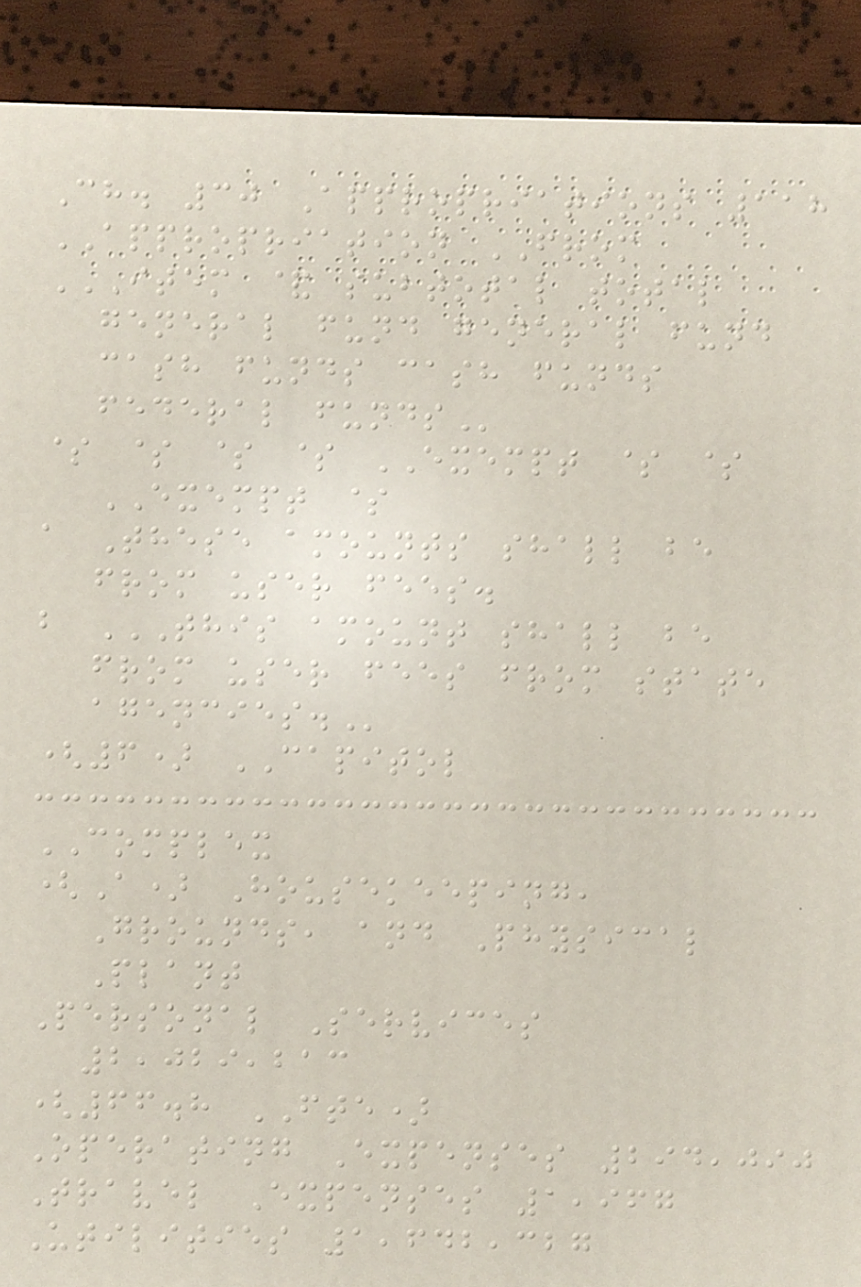Ch. 30 Appropriations 118
APPROPRIATION FROM
ITEM & SUBTOTAL TOTAL
GENERAL FUND GENERAL FUND
CASH FUNDS CASH FUNDS
FEDERAL FUNDS
$ $ $ $ EXEMPT $ $
EXEMPT $
a These amounts shall be
from user fees.
b THIS AMOUNT SHALL BE
FROM USER FEES FROM STATE
AGENCIES.
(6) CAPITOL
COMPLEX
(A) Housekeeping,
Grounds, and Physical
Plant
Personal Services
2,029,213
(66.8 FTE)
Operating Expenses 294,090
Travel Expenses 1,967
Utilities 1,642,327
